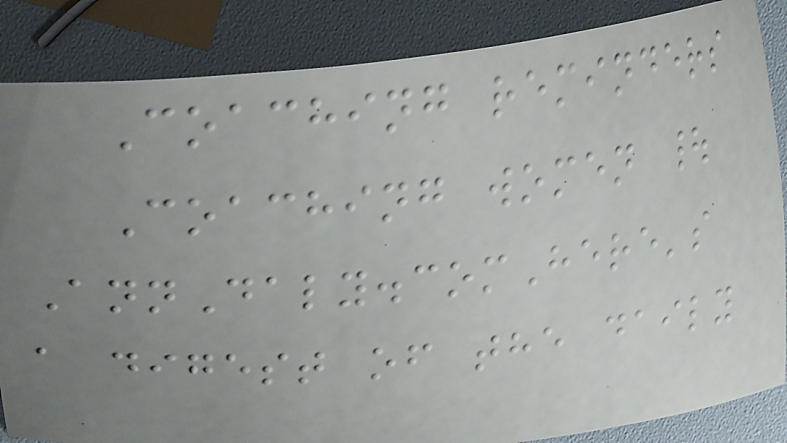Coaching reminders
Coaching women |
AnnDaly.comHere's
a digest of the daily
